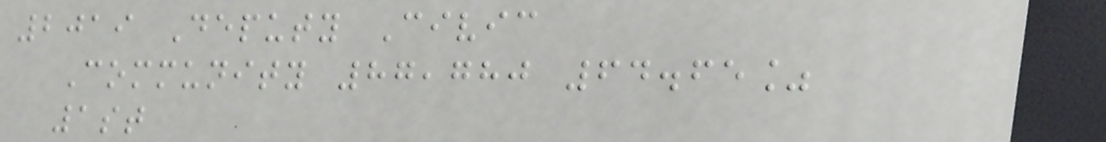2019 Deputy Civic
Community 87,780 64.65%
1st
